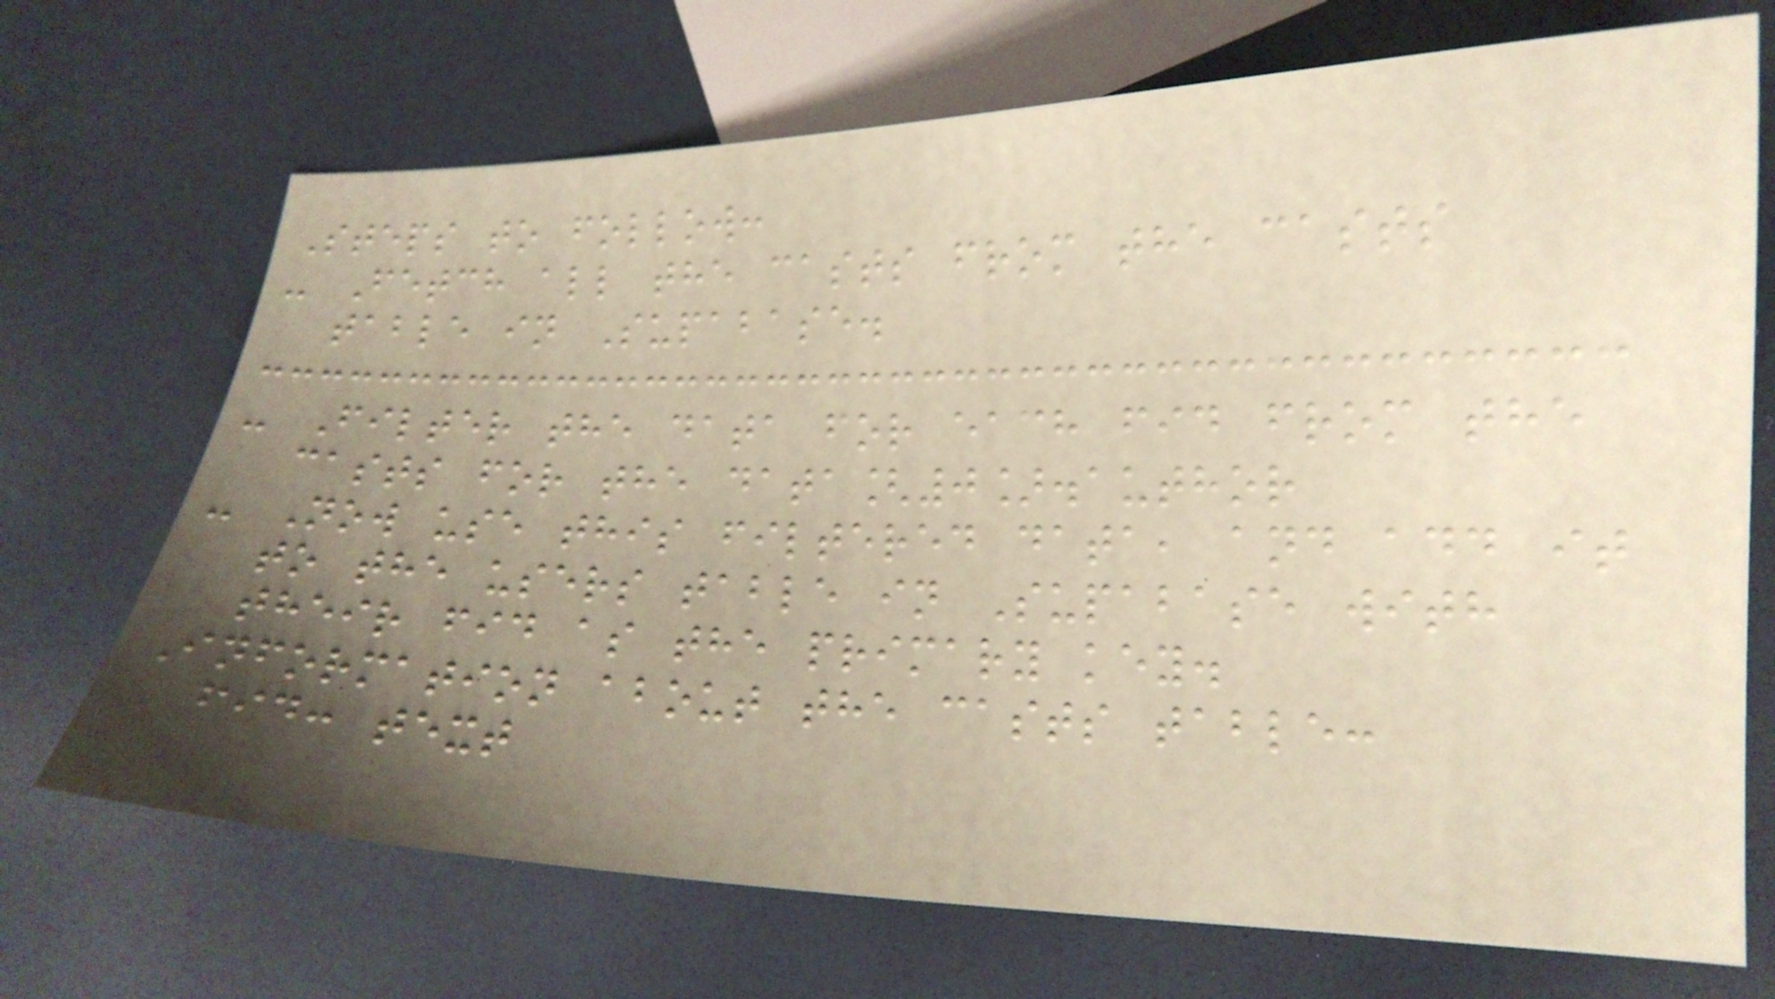Steps to follow:
- Fetch all the casts from the casts
table in Supabase.
- Filter the data for each fid from the
casts for the data[0].author
- Now use this filtered data, and add it
to the users table in Supabase with
their fid as the primary key.
Information about the casts table:
- fid: text
